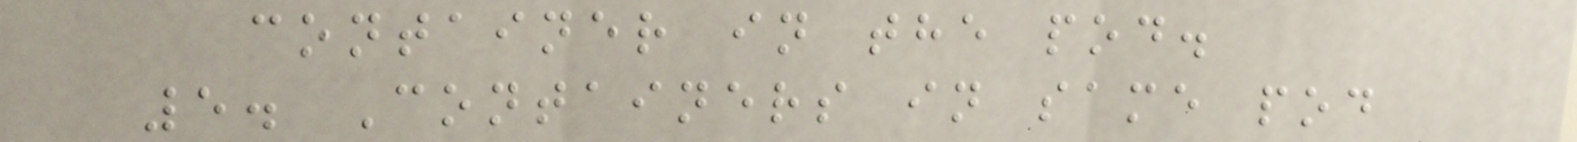container in the pod.
5. Containers in same pod
